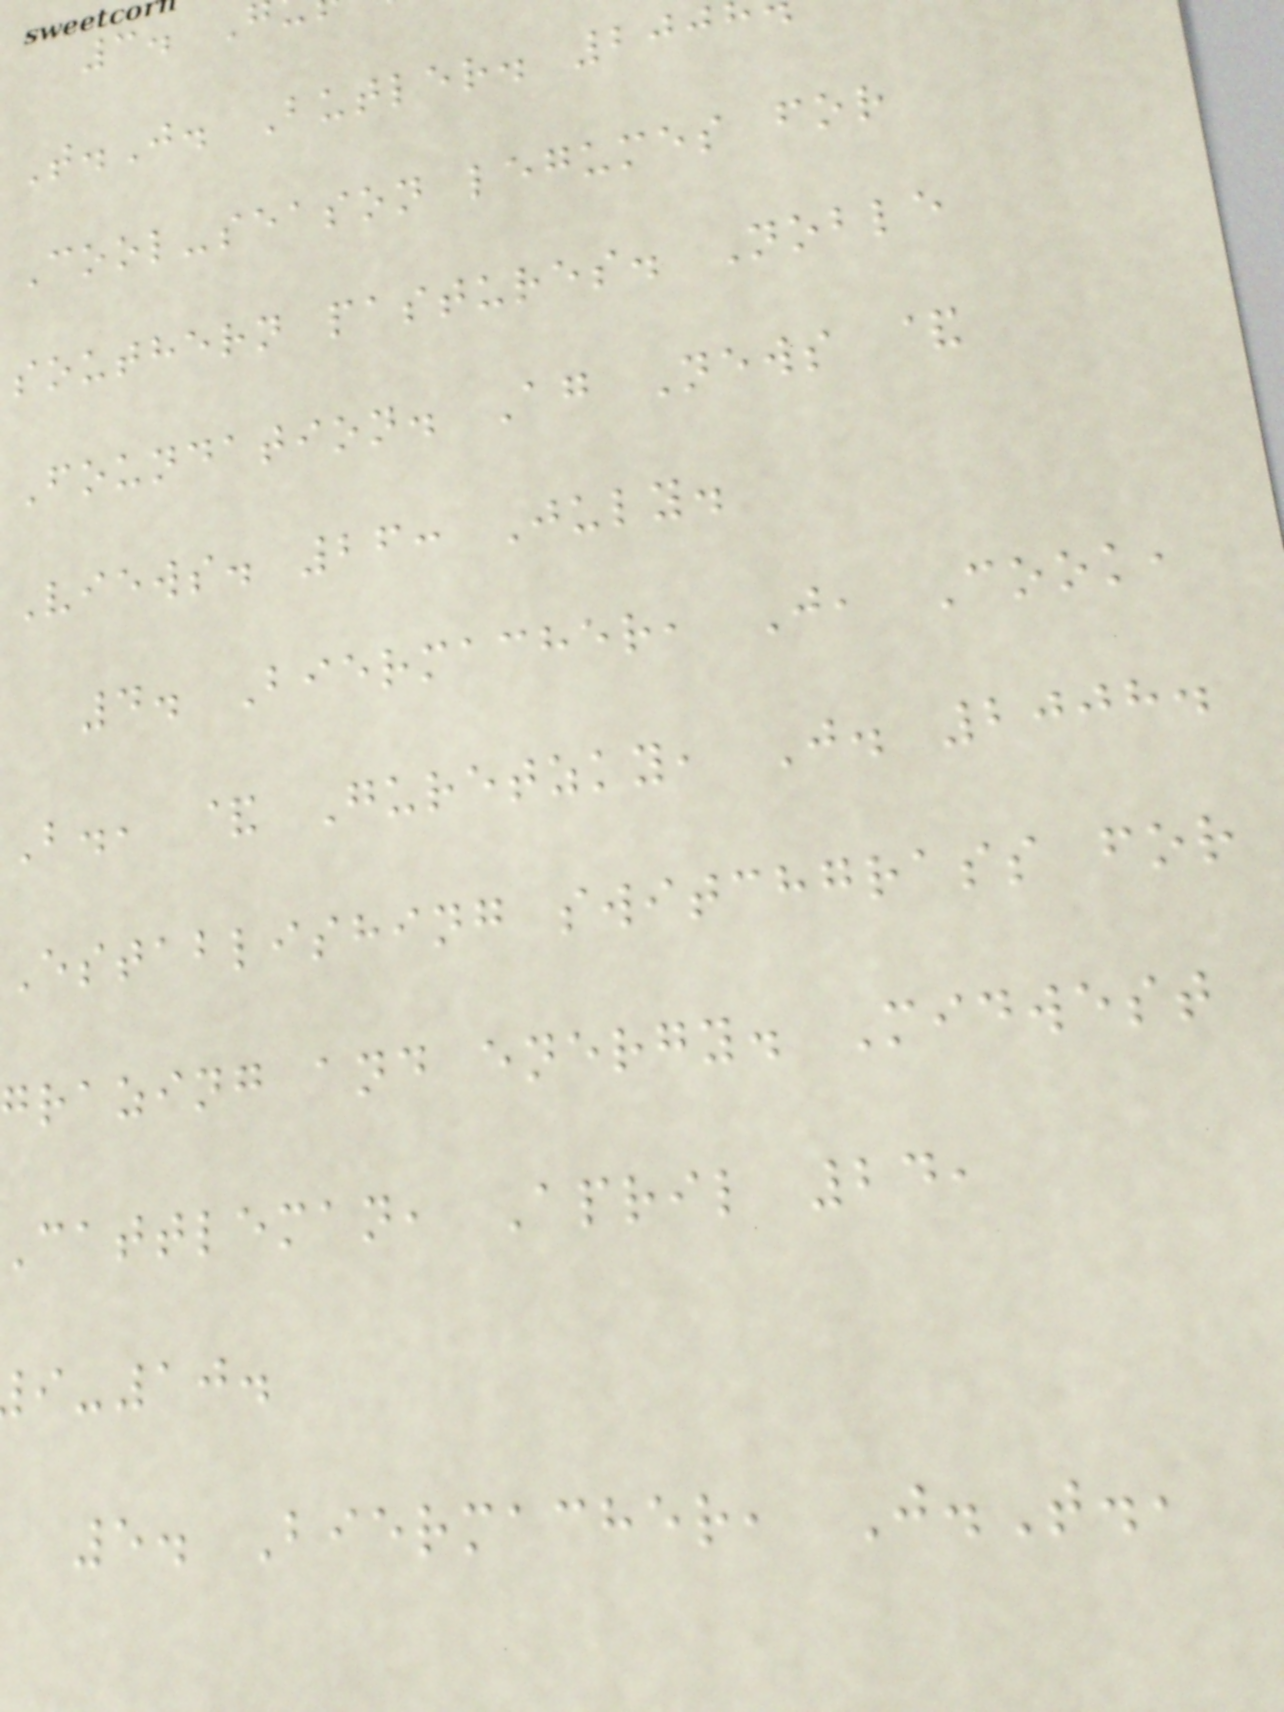T.J. Butler. 200
Cool-season legumes for
southern pastures. Noble
Foundation. Ag News &
Views. 26: July.
4. Biermacher, J, Cook,
B., & Guretzky, J. 2008.
Establishing switchgrass for
grazing and energy. Midwest
cattleman, April 24,
-10.
5. Biermacher, J.T.,
